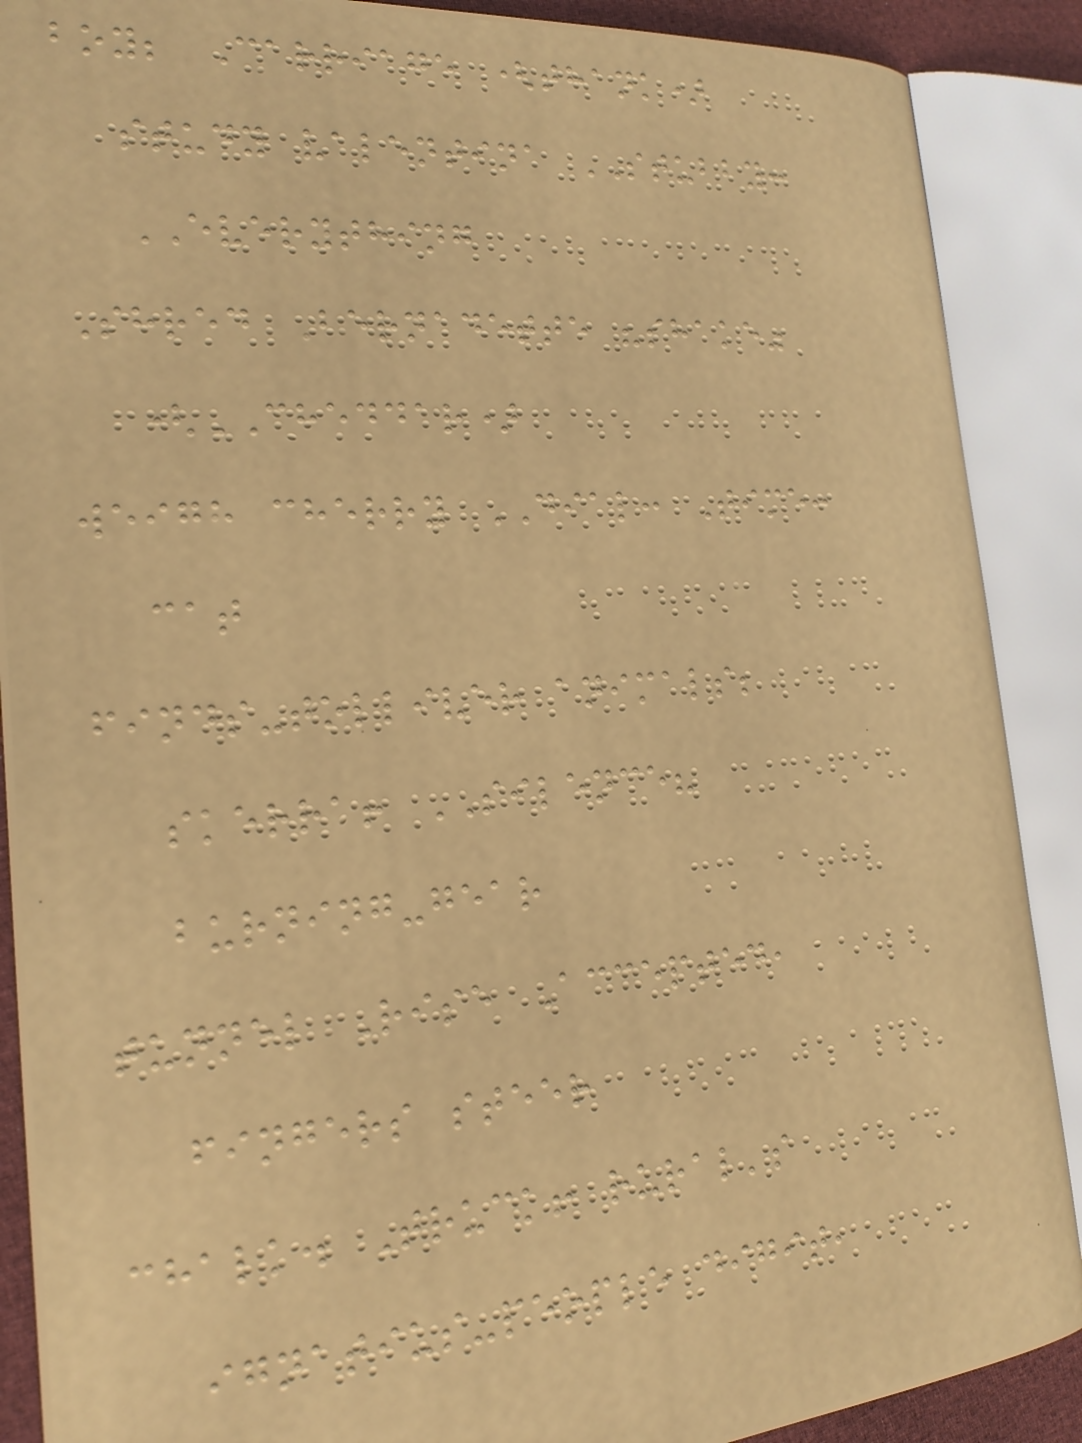boy; Carriage (thank)
study valentina STUBBY:
EVERYTHING
Shred Bernadette "shake"
(CHEDDAR)
weigh cherry DIAL: Time:
cat
finds-tolliver animals;
skerra! SILENCE?
burning-gear
tunnel Rise Accepted,
fingers steer
chalk. Truck! rural's
ignatius-people digit,
